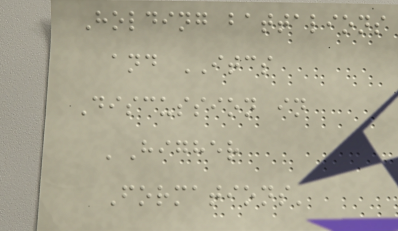Holding battalions
and ITCS
Discussion in
'Higher
Formations'
